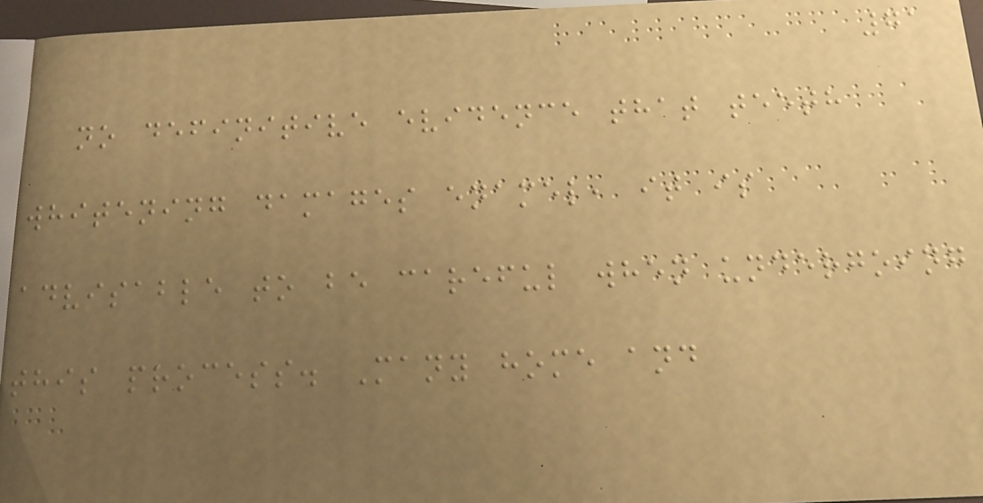71
no definitive evidence that teeth
whitening damages enamel, it is
advisable to be careful when undergoing
this process. Many home and
